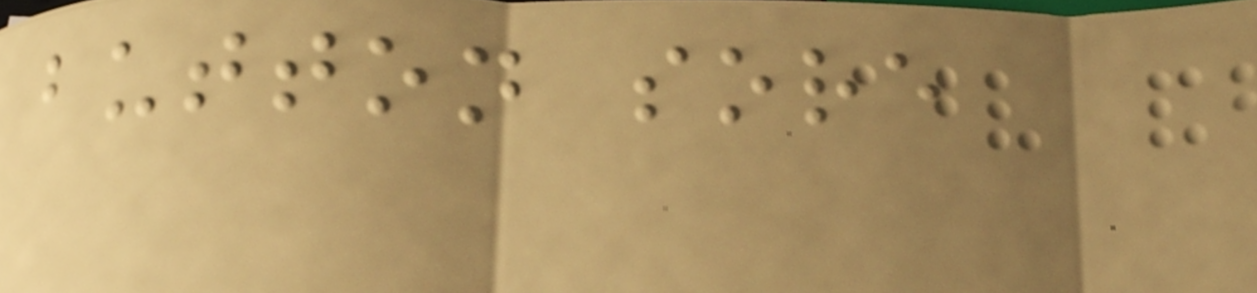button sore
